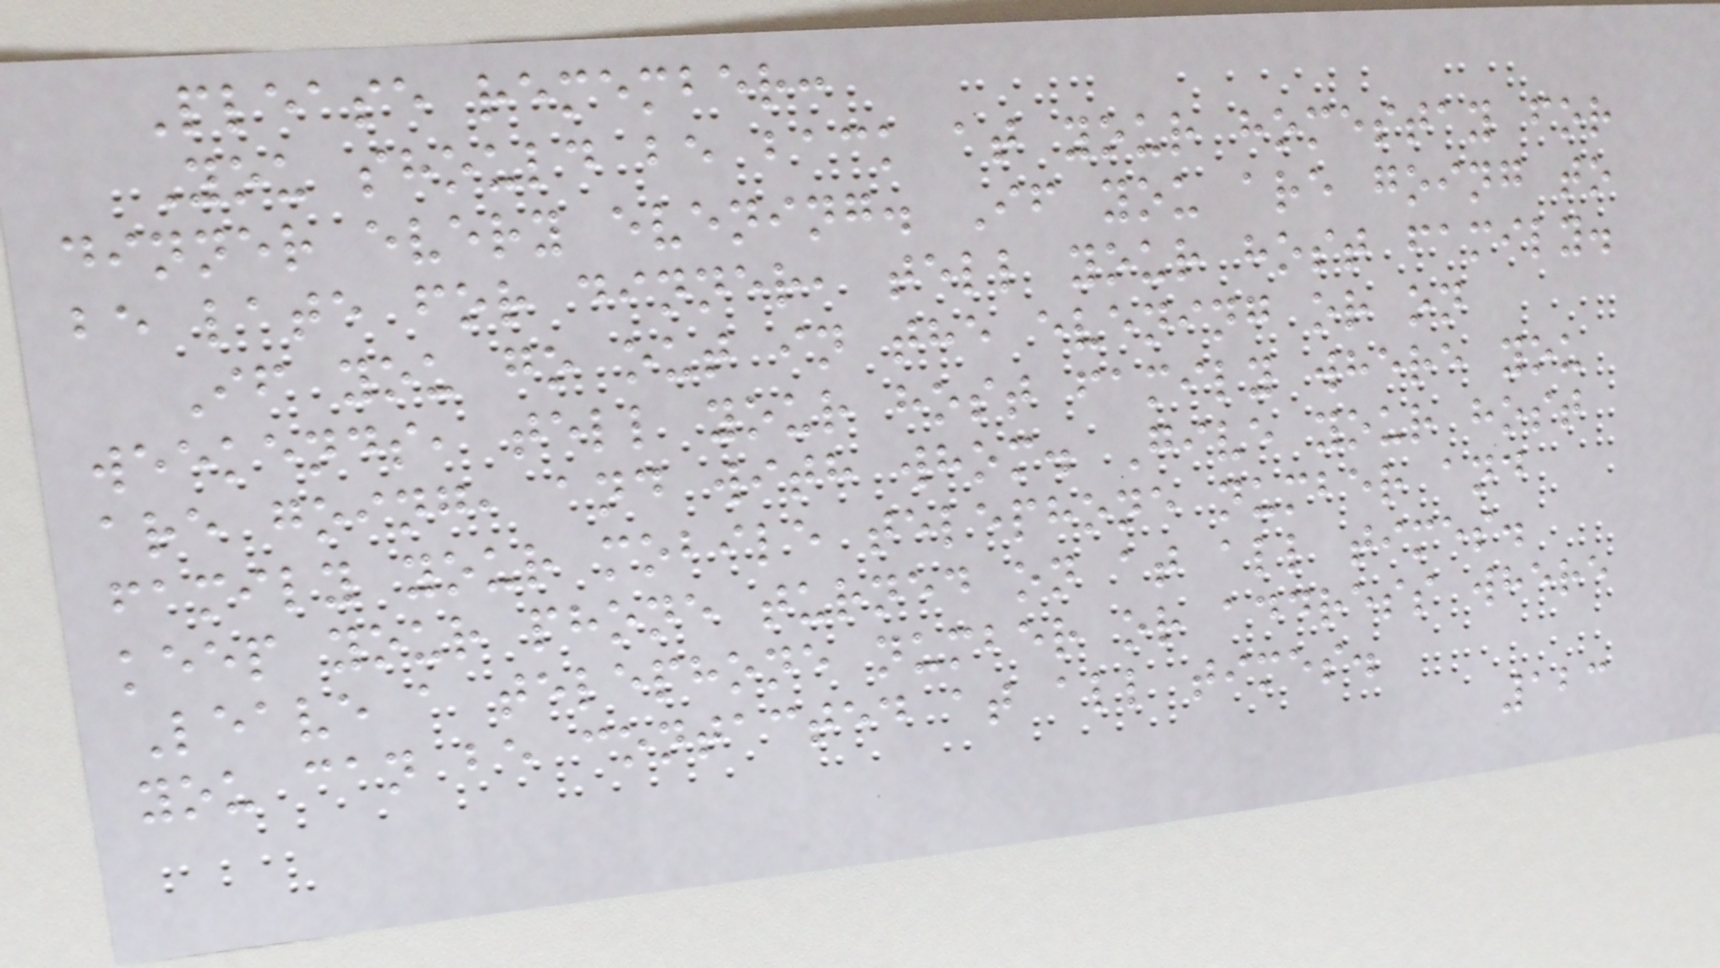Please remember:
You should be back at your homestay for
dinner every evening. If you are going to
be late for dinner, tell your host family.
If you go out in the evening or on
weekends, tell your host family where you
are going, and with whom. Give your host
family your mobile telephone number and
keep your phone turned on at all times.
Leave a telephone number or address where
you can be contacted at all times.
123
